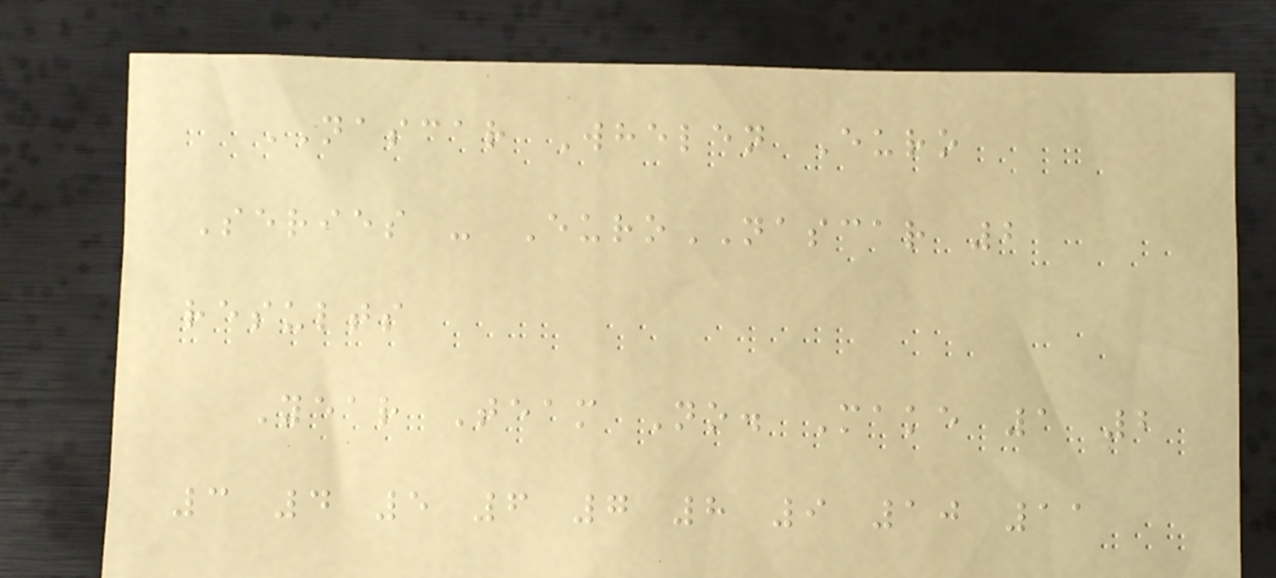NASCAR Whelen Euro
Series - EuroNASCAR 2
results
Year Team No. Make 1 2
3 4 5 6 7 8 9 10 11
